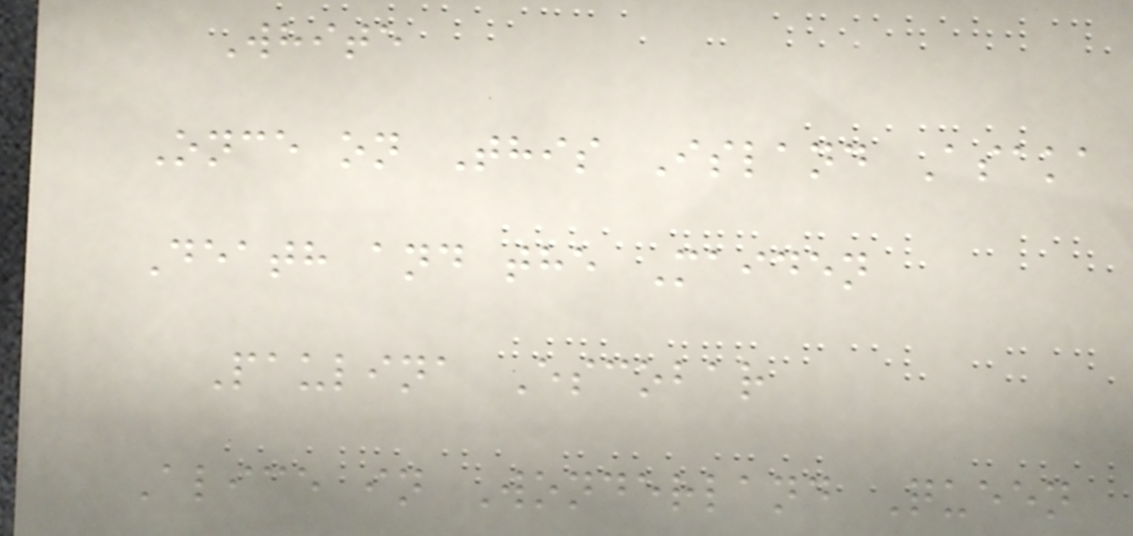White
Once on This Island Asaka
Death and the Maiden
Paulina Escobar
Alice in Wonderland Queen
